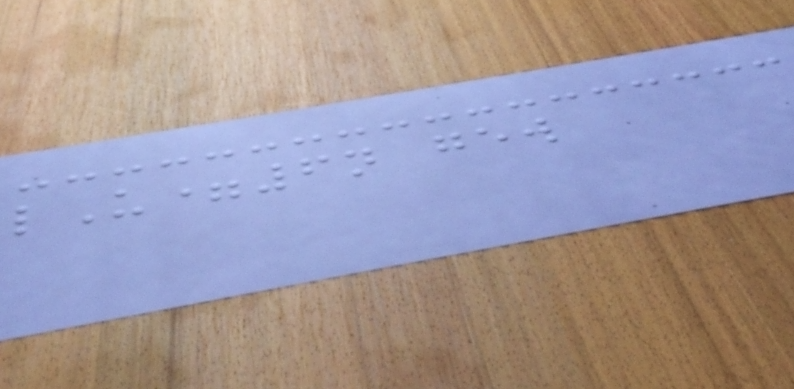lU=6n gew
